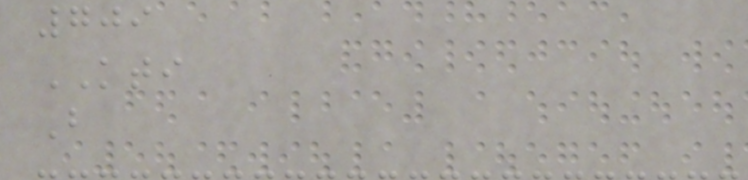709
KTI
B
